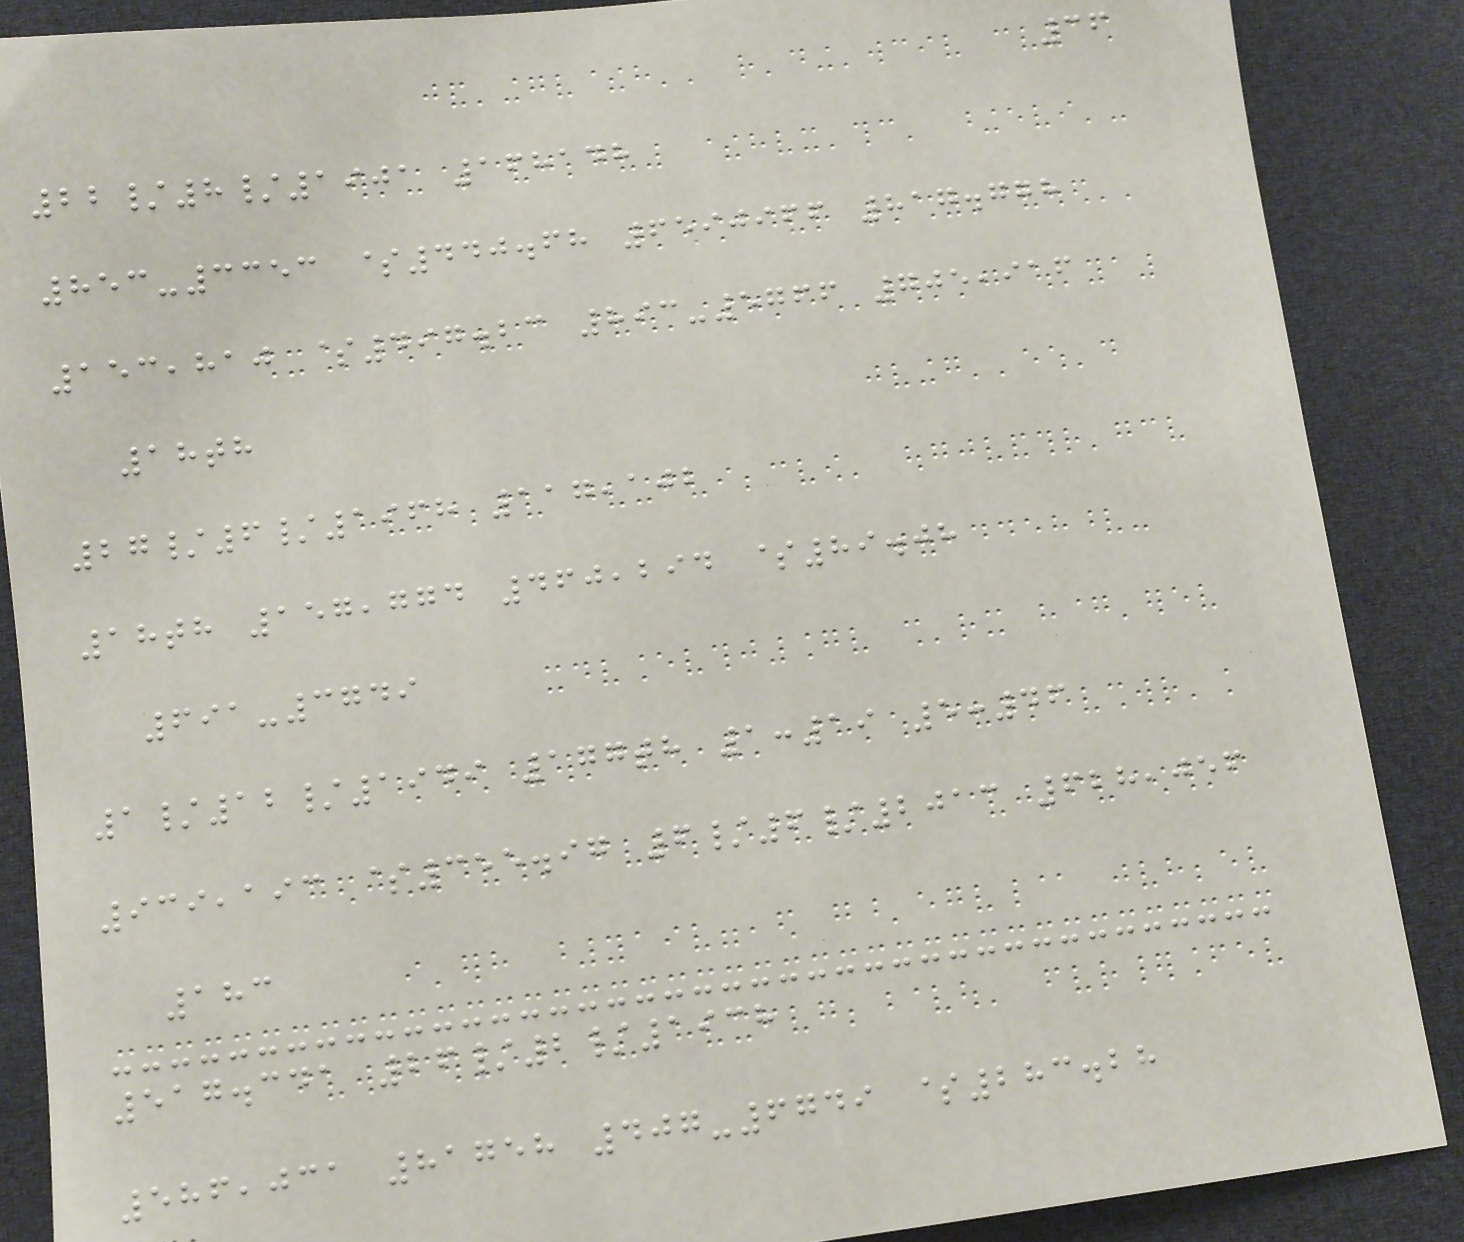36
22/8/1901 168148
853-3353 $440.68 6590966 817.778
153,810 $497.23 893-5766 705,916
18th
27/6/1968 117,102
18th 157,774 460,294 $89.08
691-3749
1/12/1949 177th 1:19 5:46
939,193 $355.97 6/6/2013 628,056
183
517.341 26/2/1938
586,031 81758 407-6749 $283.28
